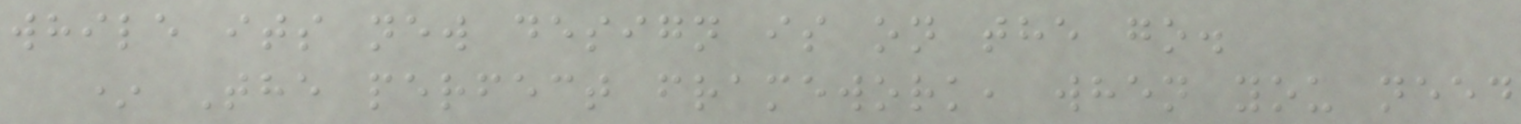while its new design is on the go.
* The perfect framework, when you need
